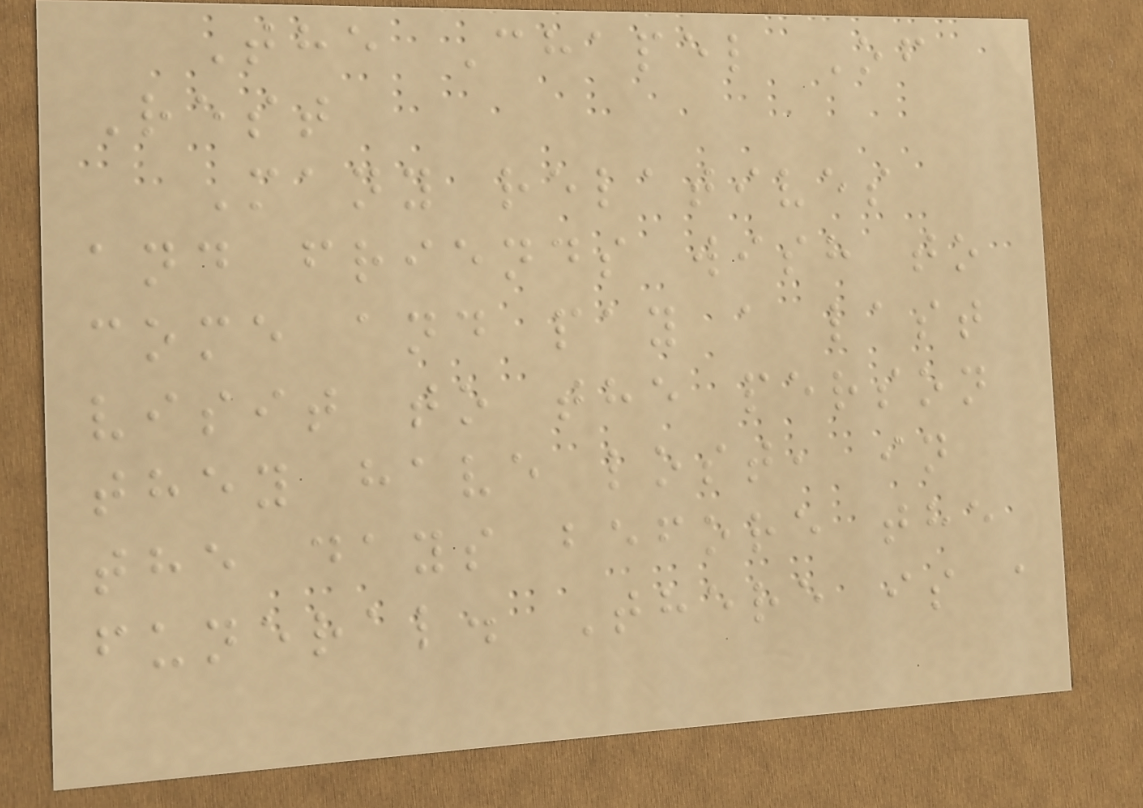The Chapel Of
Rest
Many relatives
and friends wish to
come and pay a last
visit to the person
they have lost, in
the days before the
funeral. There is a
